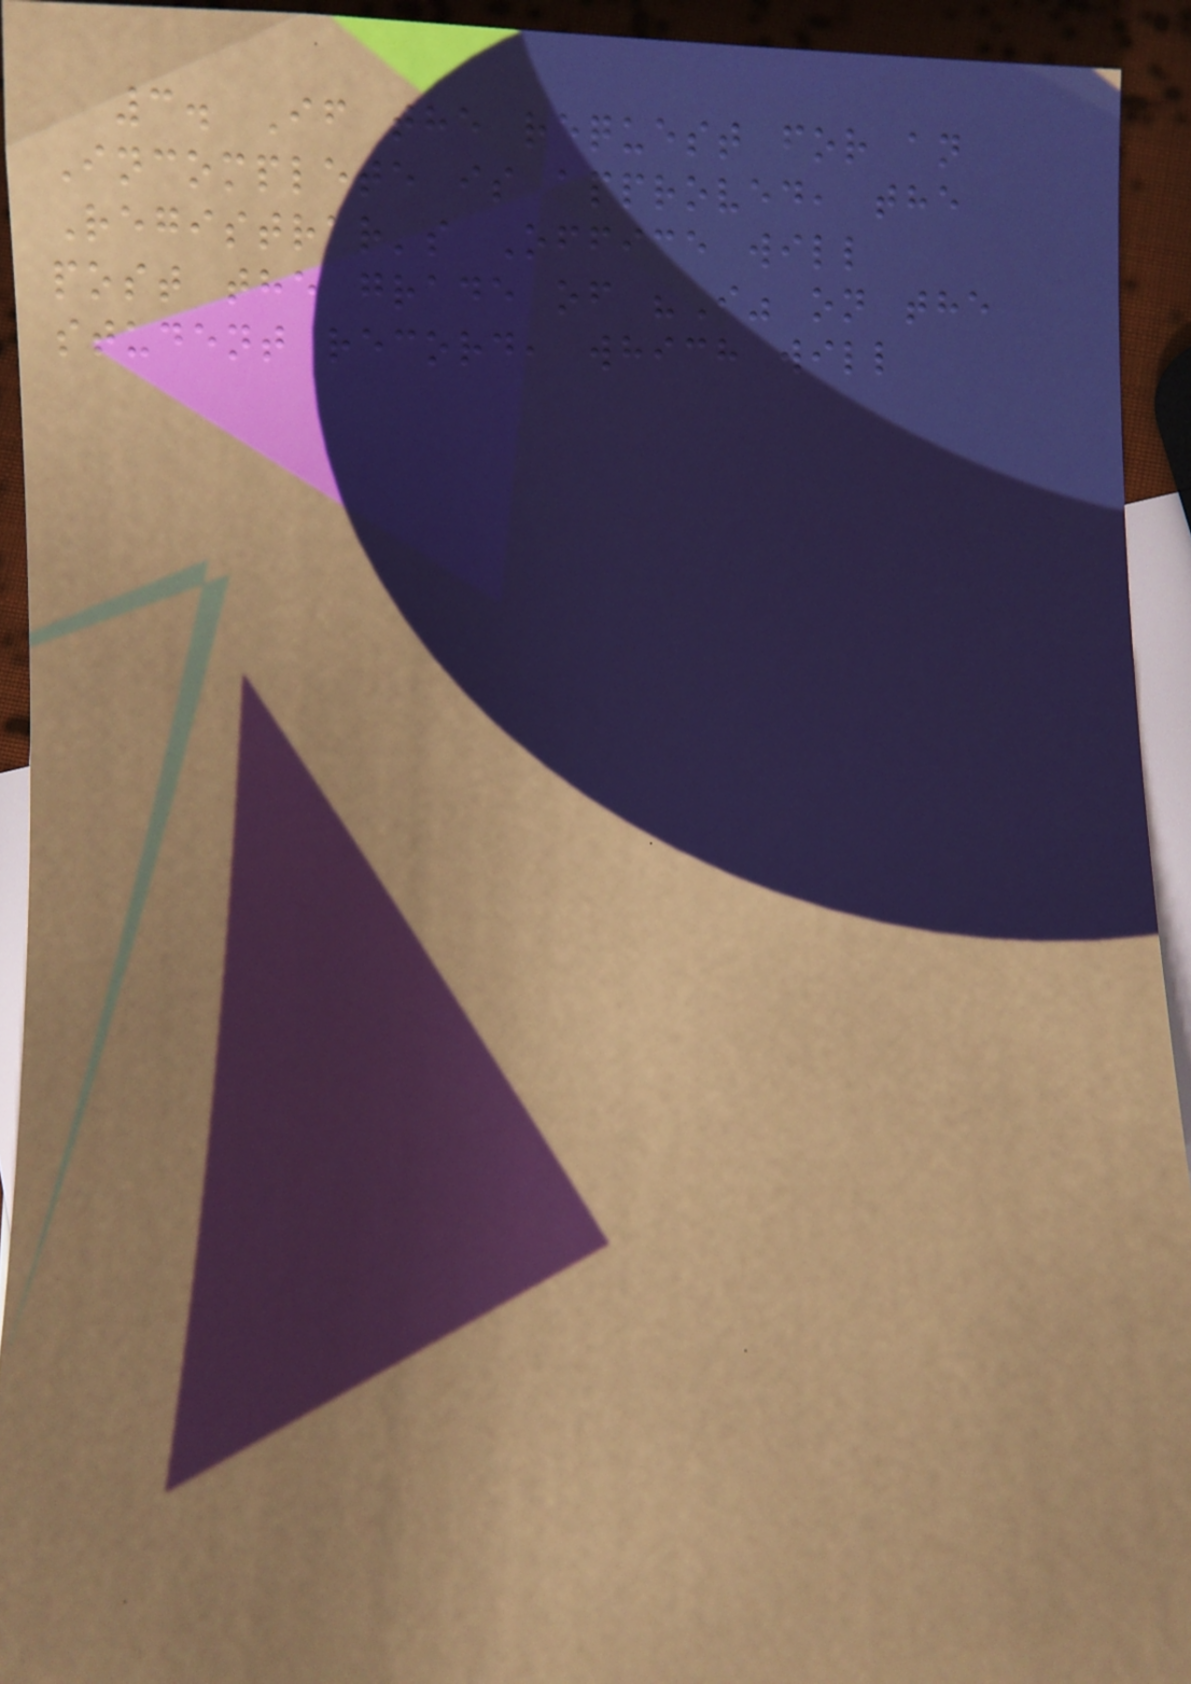3. If the request for an
Incomplete is approved, the
Registrar's Office will
post the grade of "I" on the
student record, which will
